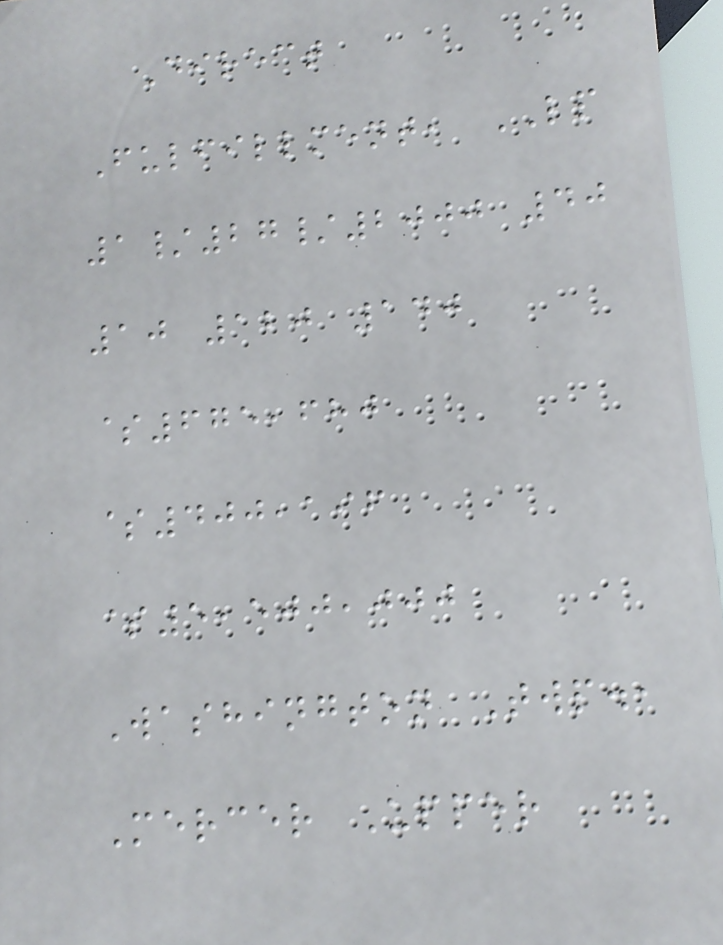Direct
Fulfillment, LP
1/27/2000 40
10 120 140
$675,680
$400,196
$5,500,000
Washington Twp.,
Mercer Upper
